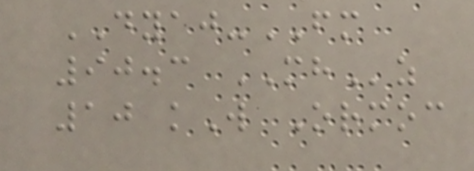DYAJ-FM
90.3 MHz
10 kW Ormoc
